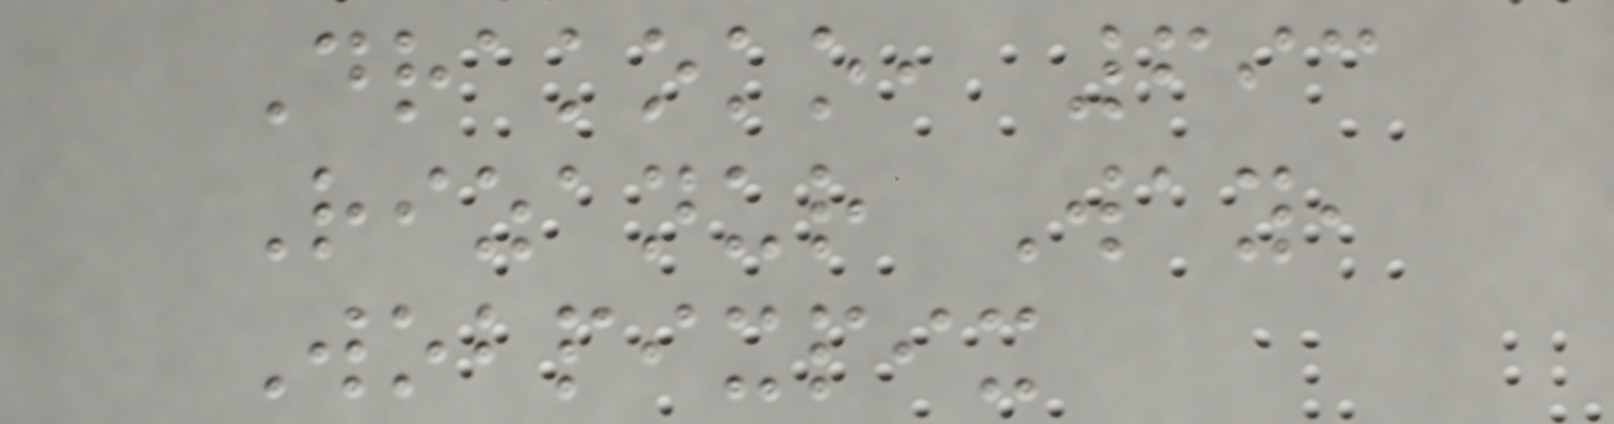Drakoko, 693
Rizanur Way,
Wobpixpix
